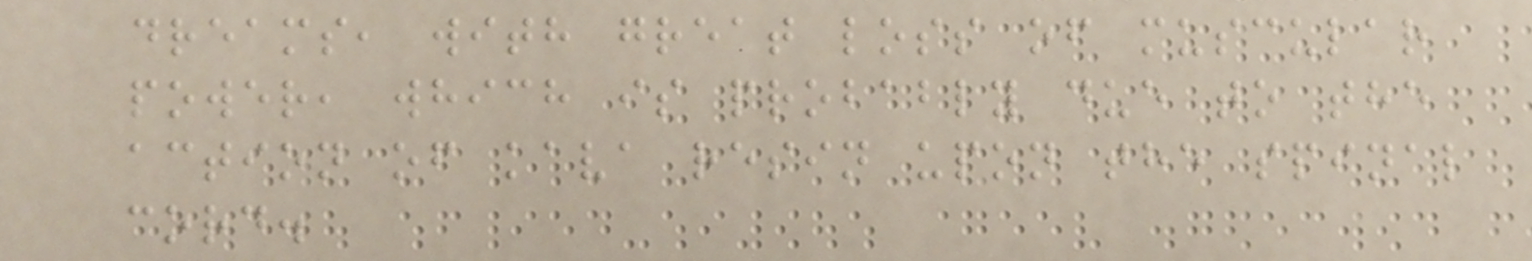dreams, with great loss of muscular
power, which is probably due to the
action of kava resin upon the spinal
cord.
